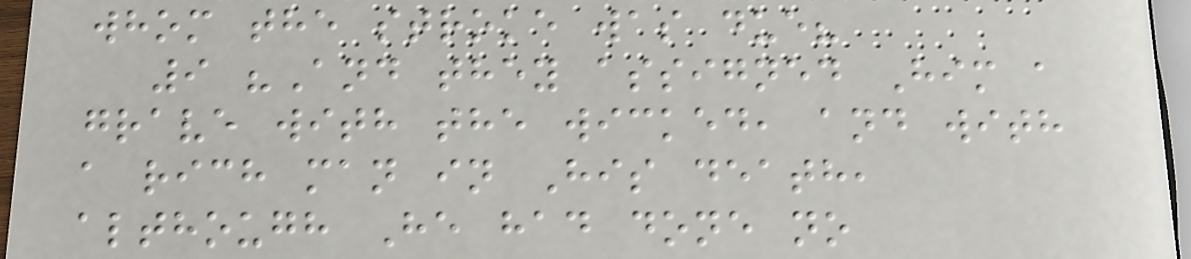whom the stroke was due?
9 "And they assigned Him a
grave with the wicked, and with
a rich man in His death,
although He had done no
